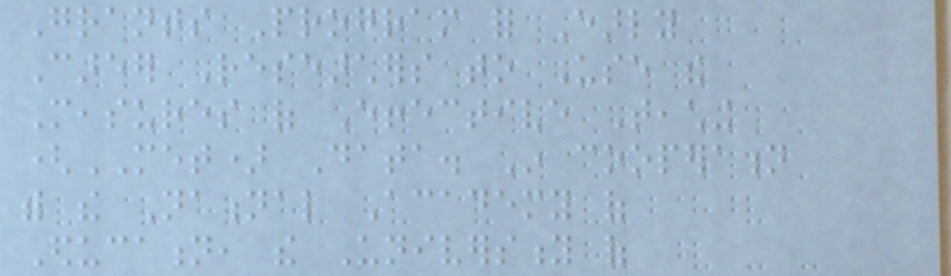Grants Program for Early
Career Researchers to Use the
Measures of Effective Teaching
(MET) Data. In cooperation
with the National Academy of
Education, the University of
